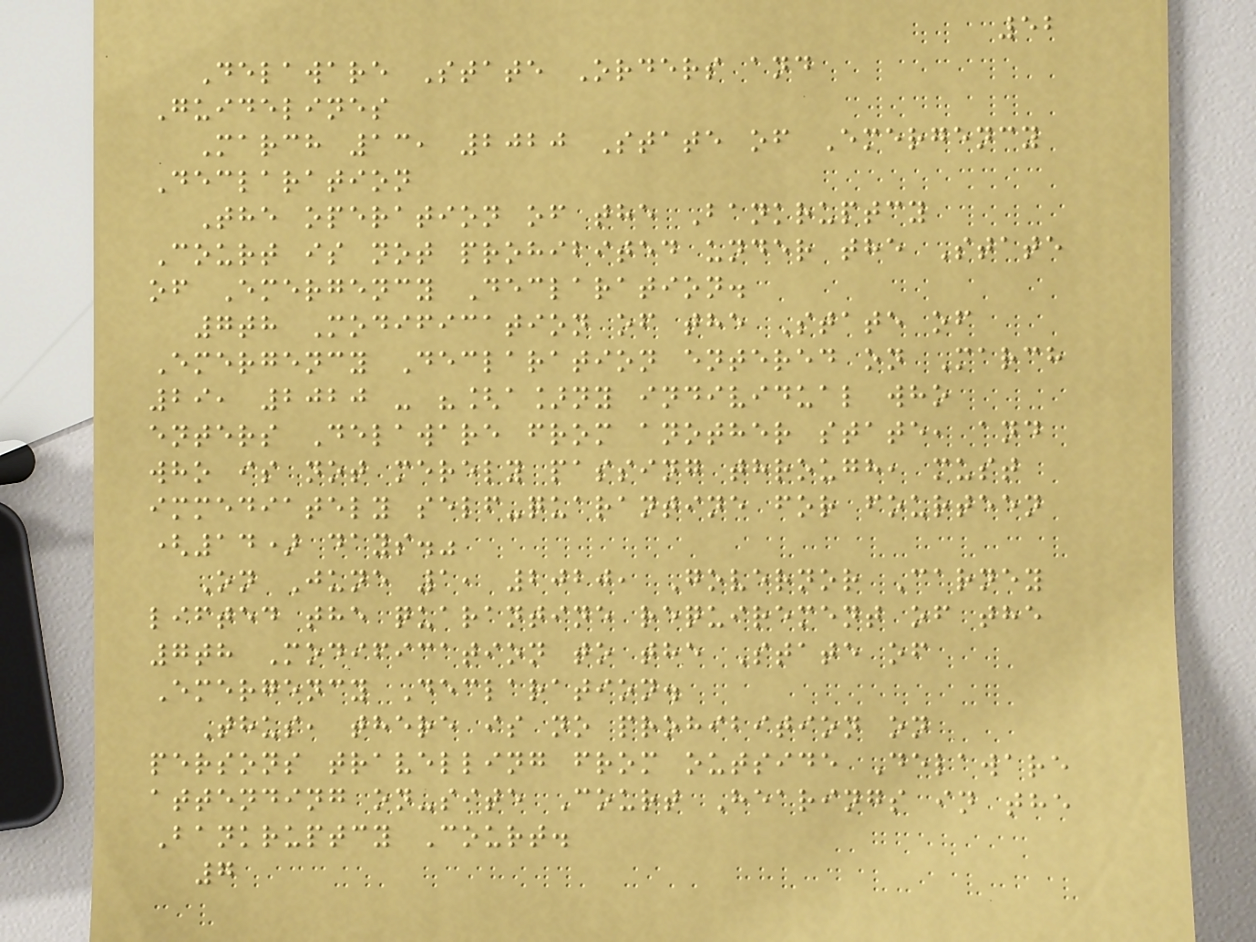52
Delaware State Orders and
Guidelines
March 13, 2020 State of Emergency
Declaration
The operation of the Bankruptcy
Court is not prohibited under the State
of Emergency Declaration.
7th Modification of the State of
Emergency Declaration entered on March
29, 2020 - "[a]ny individual who
enters Delaware from another state, and
who is not merely passing through, must
immediately self-quarantine for fourteen
(14) days."
On June 1, 2020, Governor Carney
lifted the quarantine requirement of the
7th Modification to the State of
Emergency Declaration.
Thus, there is no prohibition on
persons travelling from outside Delaware
attending on-site Court Hearings in the
Bankruptcy Court.
7
